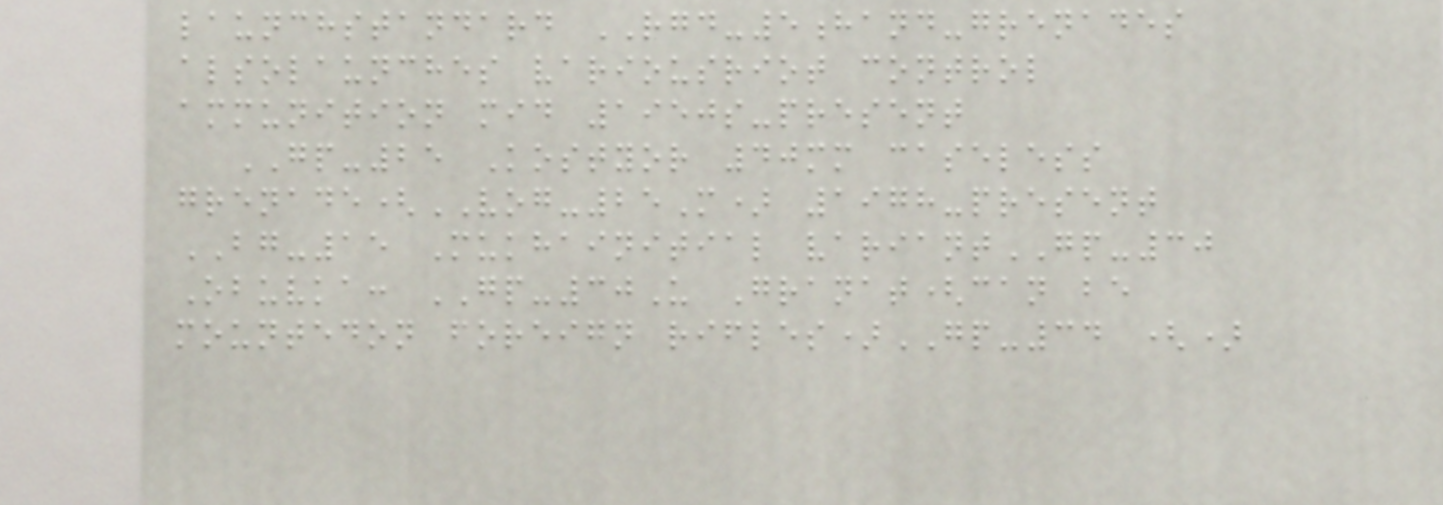launchstandard RGD-5hand-grenades
alsolaunches variousriot control
ammunition mid 1950s-present
GP-25 Kostyor 40mm caseless
grenade(VOG-25M) 1978-present
BG-15 Mukhainitial variantGP-30
Obuvka: GP-30U Granat(can be
mountedon foreign rifles)GP-34 ()
